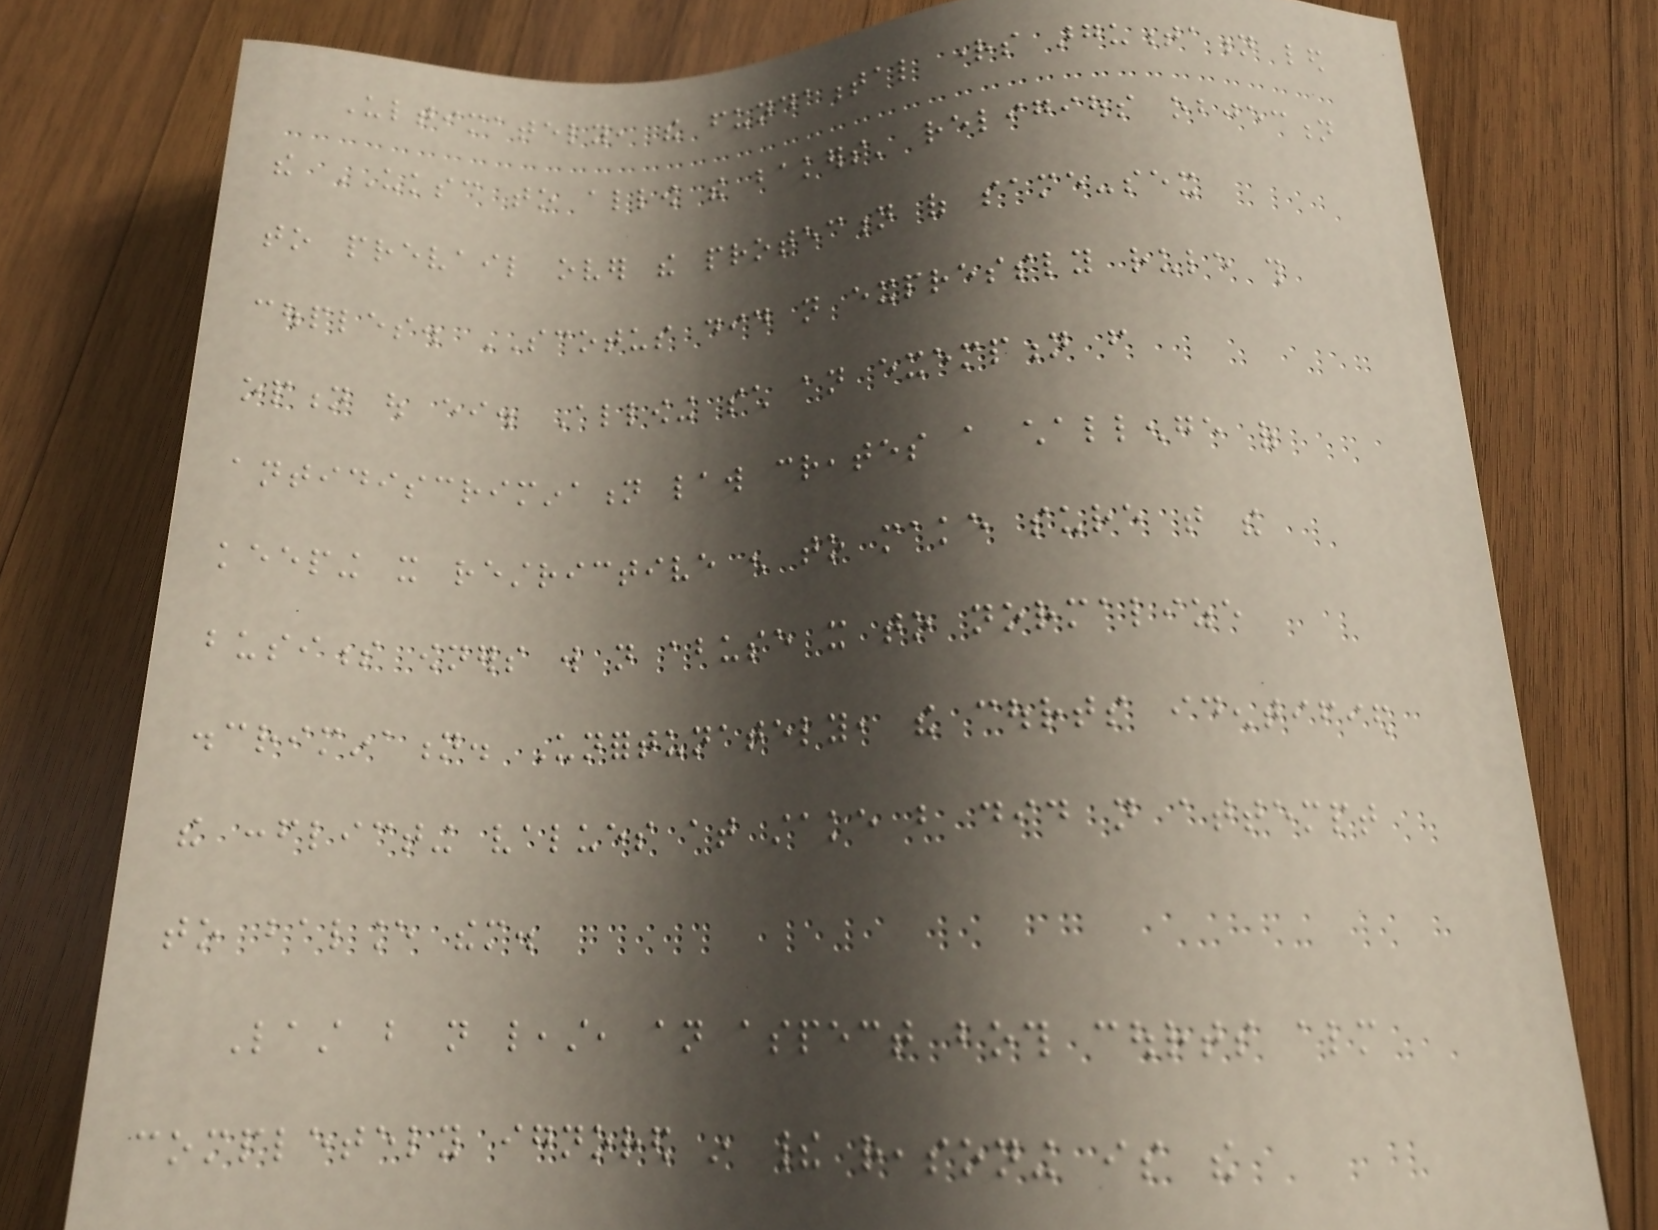Ultimately, the fundamental rights argumentation led
the UKSC to allow the bakers' religious objection
to prevail over the protection of same-sex
couples. SCOTUS did not expressly rule this
option out either. Allowing such an exemption from
antidiscrimination law creates a challenge of
keeping it restrictive enough to make sure that the
business owners will not abuse it to normalize
discrimination. Unfortunately, the courts identified
the conflicting values at stake but did not attempt
to balance them.
Last but not least, an aspect both courts almost
completely ignored in their reasoning is the
